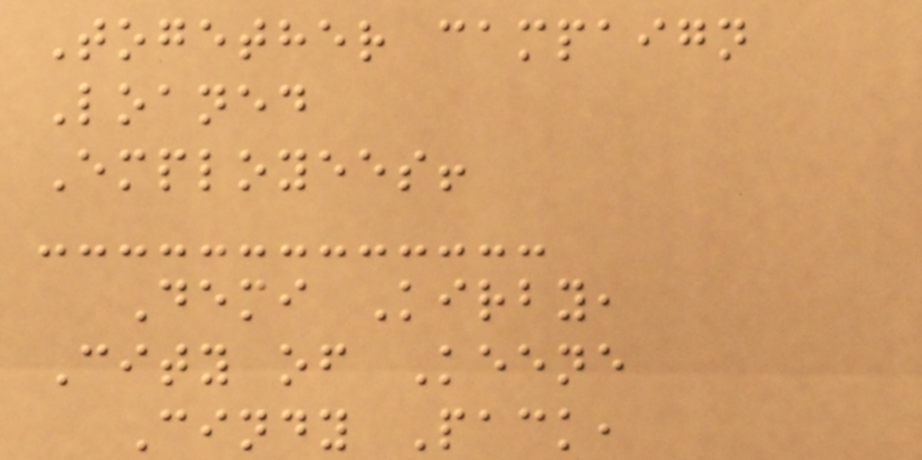Together campaign
Loaned
Employees!
Demi Kirby,
City of Keene
Cindy Pack,
